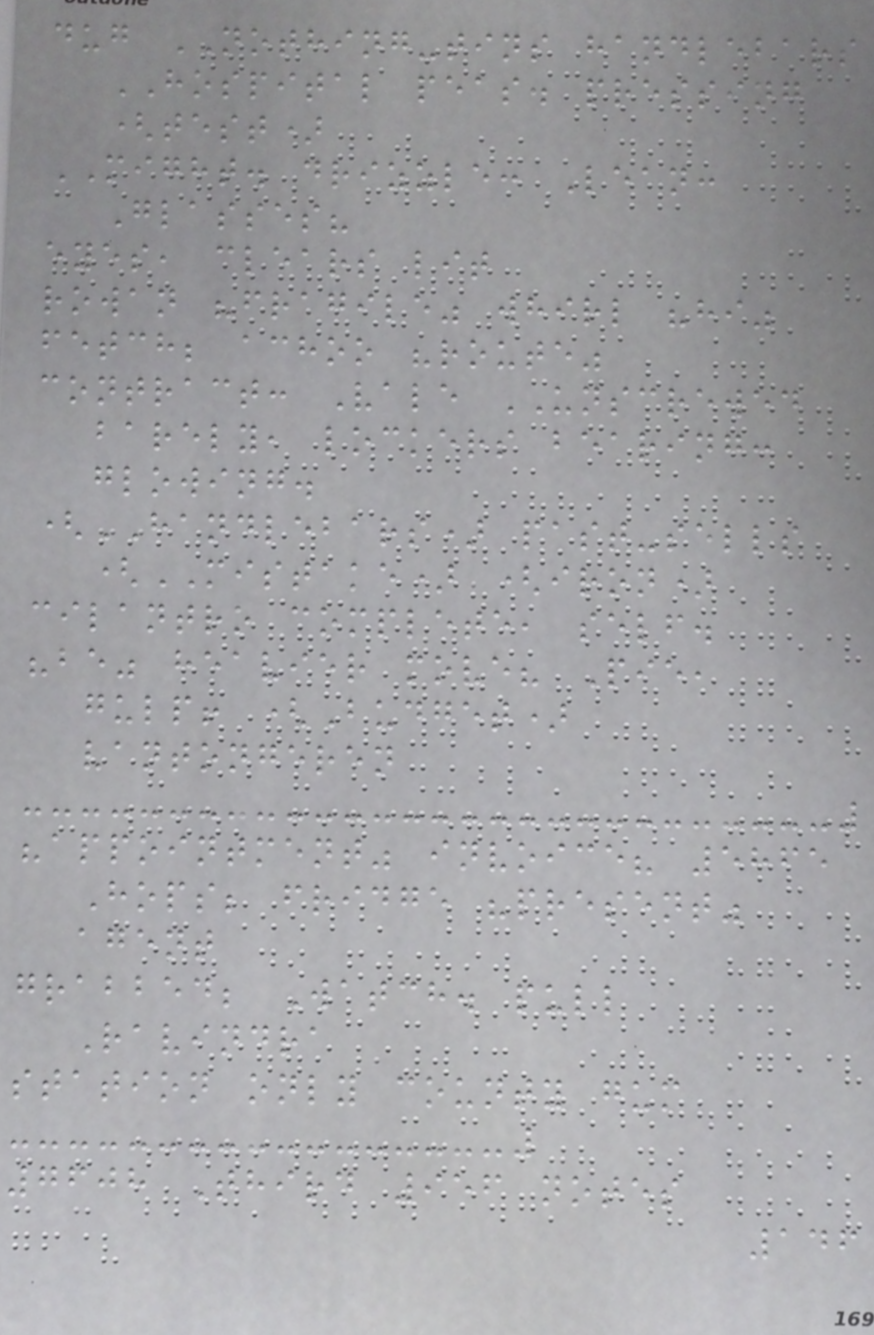dug NOTHING-tins handlebars
HOSPITAL peas. pressing
(test)
MIGHT. drizzle: Lean:
Glasses?
eyes, clears lit
rowan "fragile" whirl "hi"
fetch; achoo "route"
contract: Vale UNSCREWED
barely, lockers bearing:
glowing.
(HANDLEBARS) past-sells
(MISTAKE) (iron)
cilantro complete, self.
"be" heavier move? Pie,
gulp! (Budget)
vantongeren
"appointment" invoice? 5865
Hops; fridge "present"
agent
grabbed; Watch. pull
Ravindra
station only county gum
7608 Third 956 notes
146
